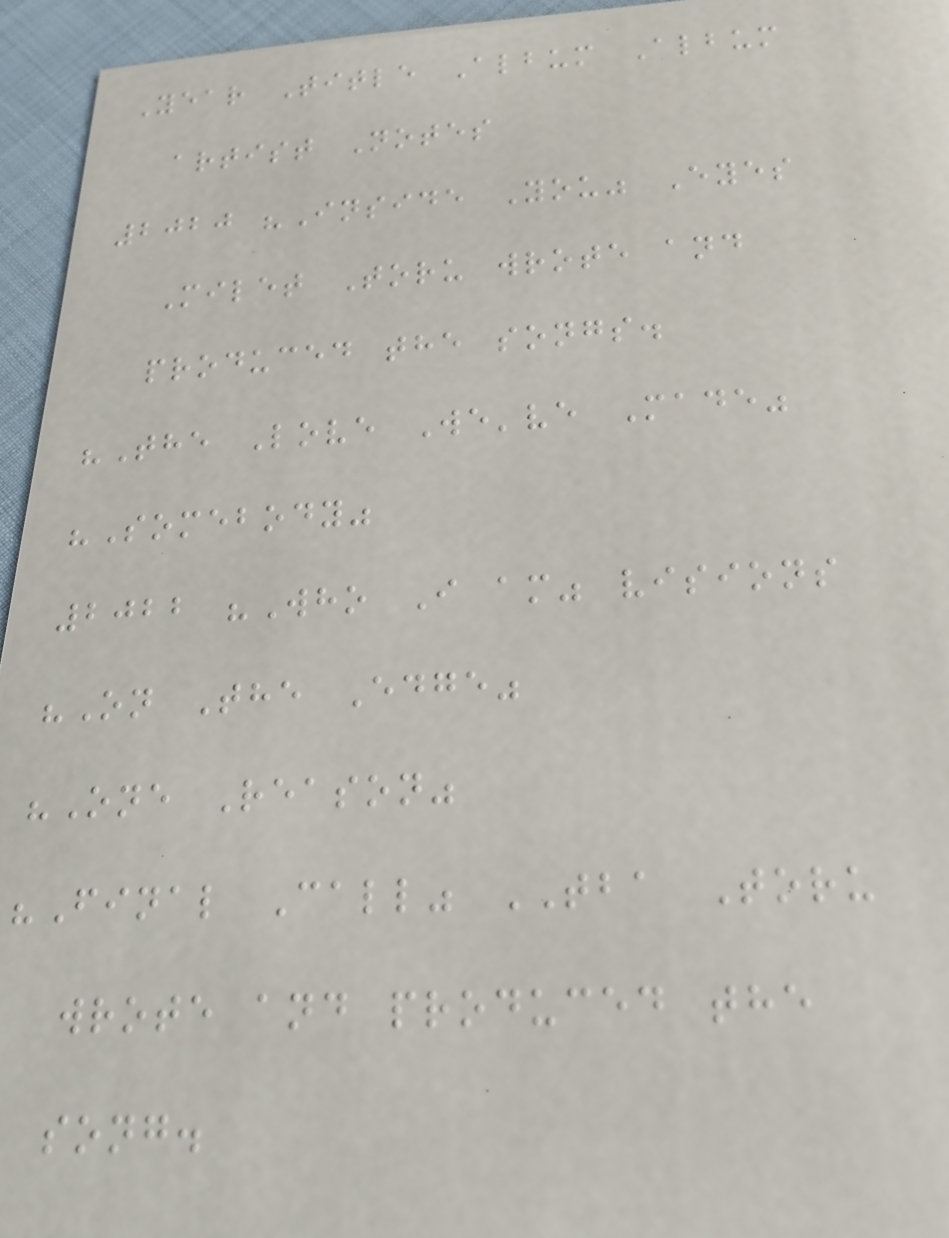Year Title Album Album
artist Notes
2020 "Inside You" Eyes
Milet Toru wrote and
produced the songs.
"The Love We've Made"
"Somebody"
2022 "Who I am" visions
"On The Edge"
"One Reason"
"Final Call" TBA Toru
wrote and produced the
song.
